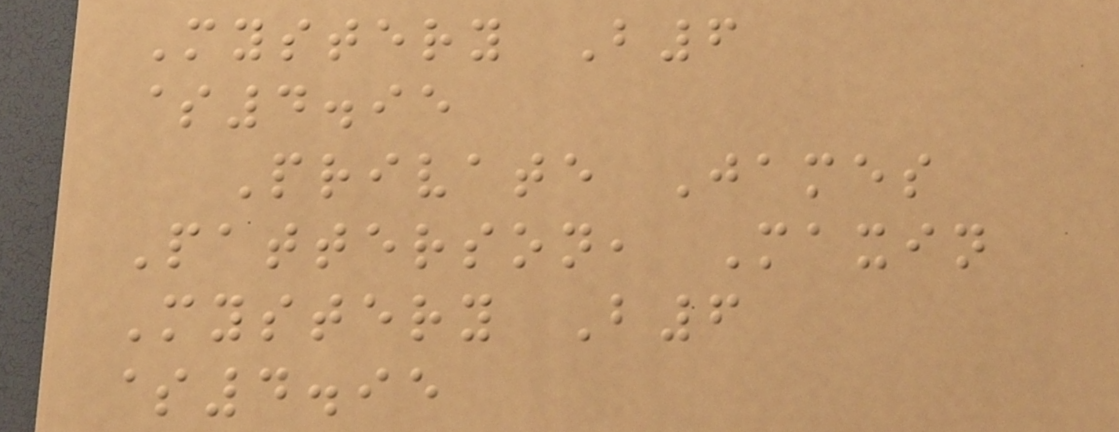Mystery B6
$4.95
Private James
Patterson, Maxin
Mystery B6
$4.95
